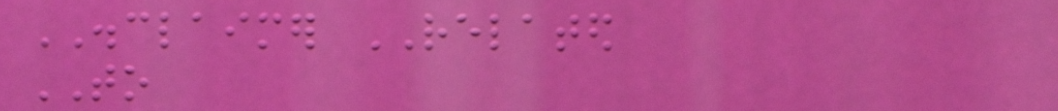DISCLAIMER RELATED
TO
